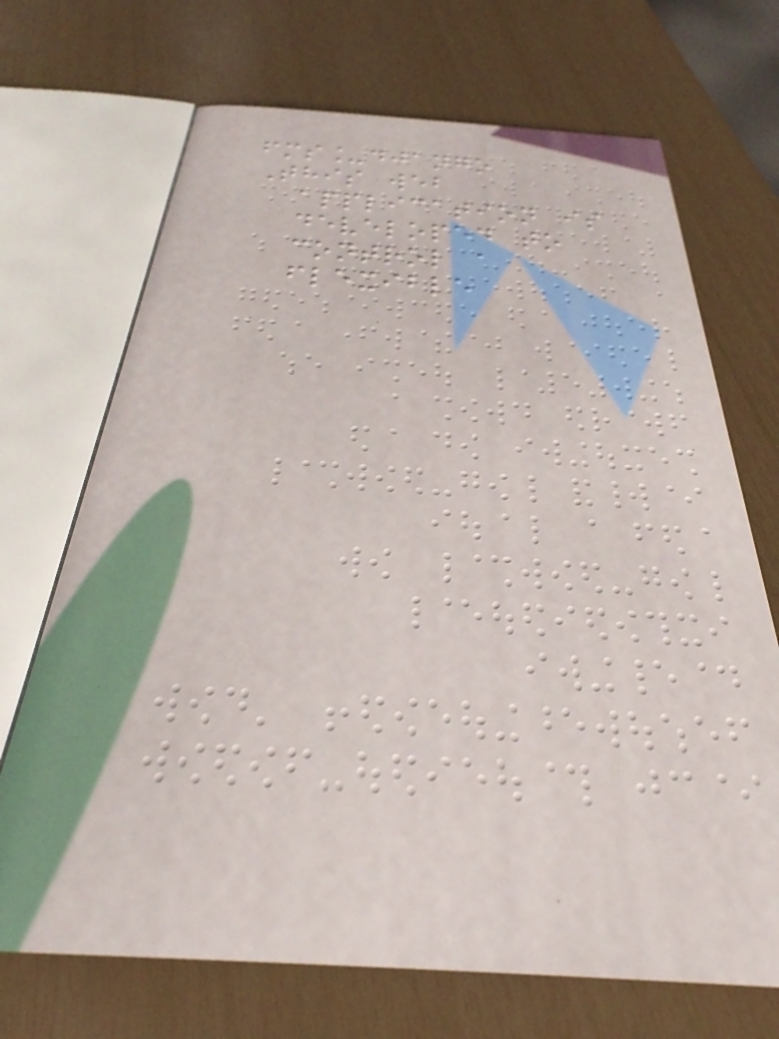fms_django
This web
application is
developed to
control a
flexible
